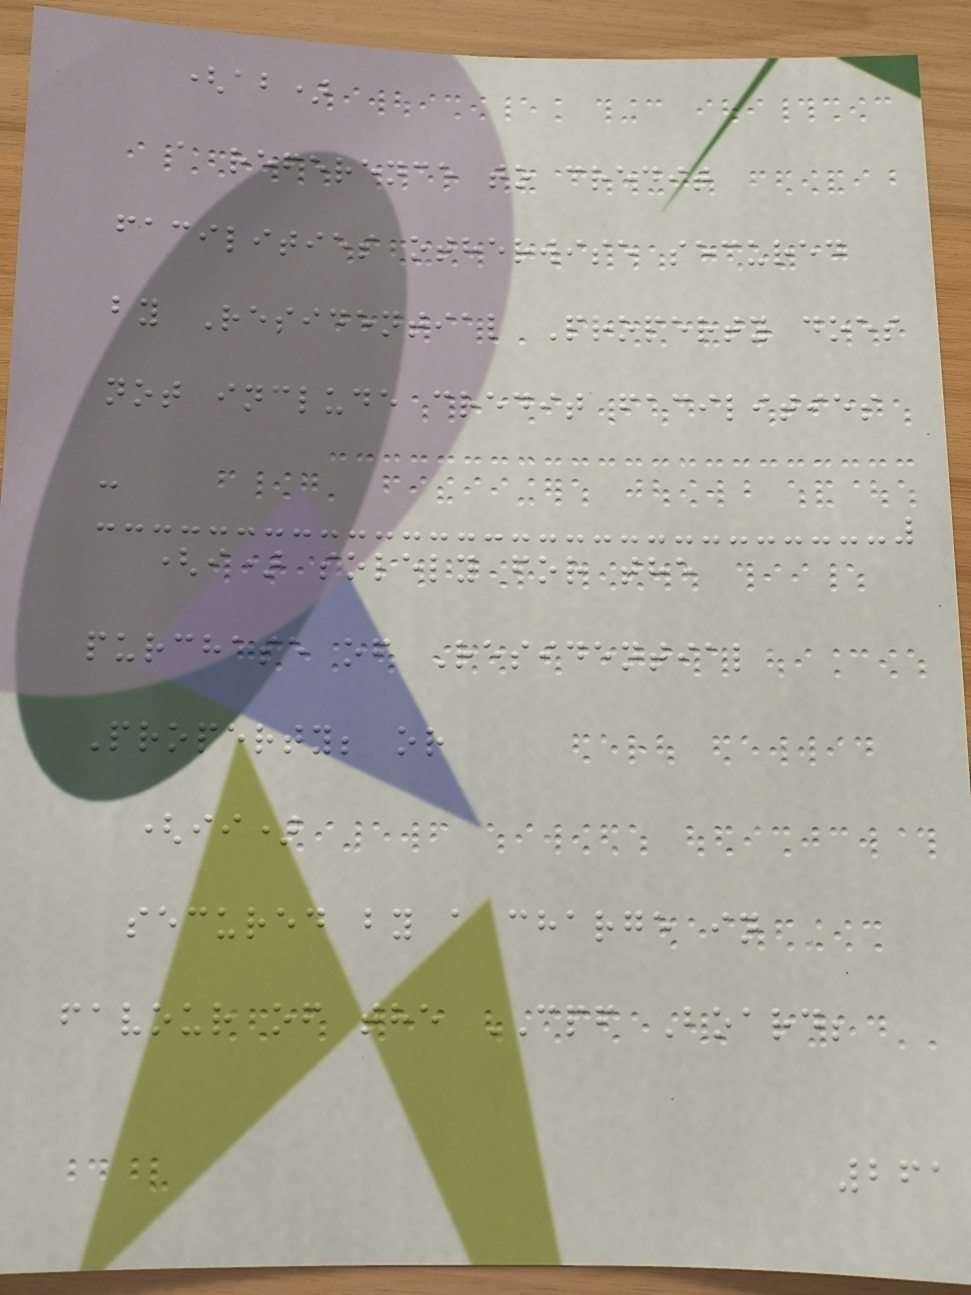(ab)
a reference to credit
facilities otherwise secured
by Residential Property does
not include credit facilities
-
(i) solely for the
purchase of Residential
Property; or
(ii)
secured by a charge in
favour of the CPF Board;
261
